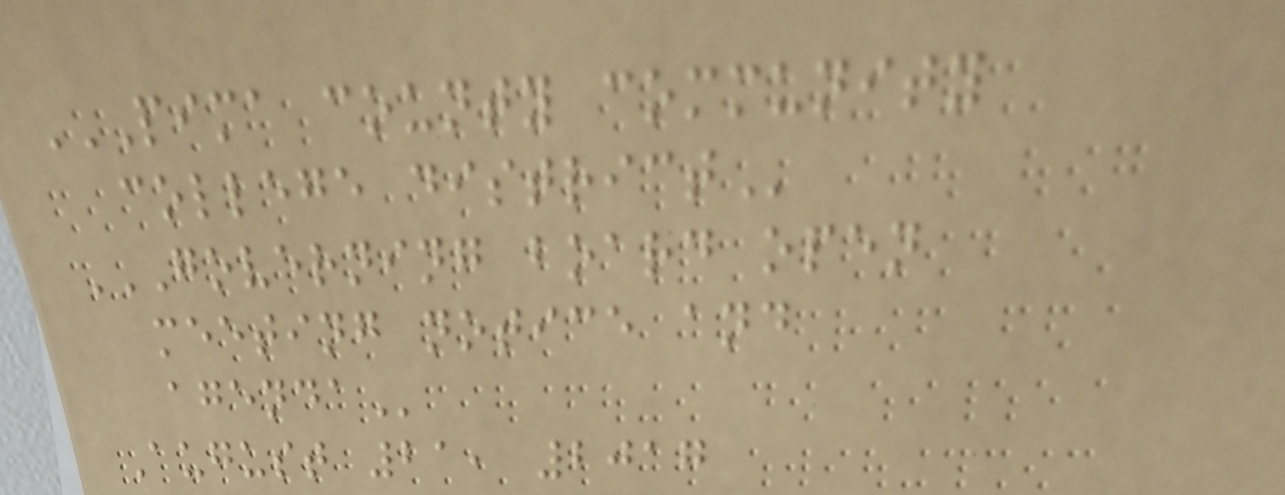PIMA COUNTY COMMUNITY
COLLEGE DISTRICT
GOVERNING BOARD OPEN
MEETING NOTICE AND
AGENDA
August 21, 2017
